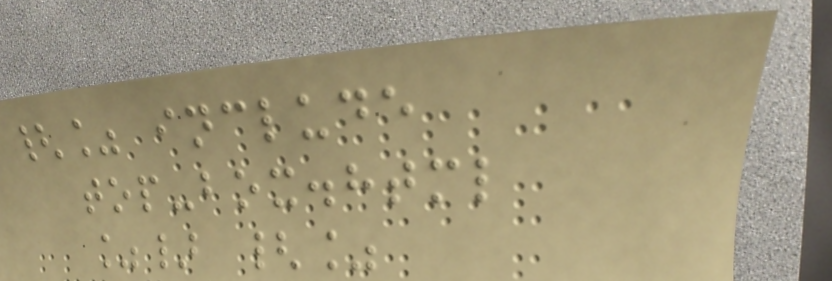{% include
top-box.html
%} {%
